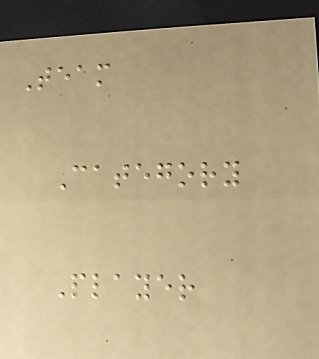Team
Category
Player
